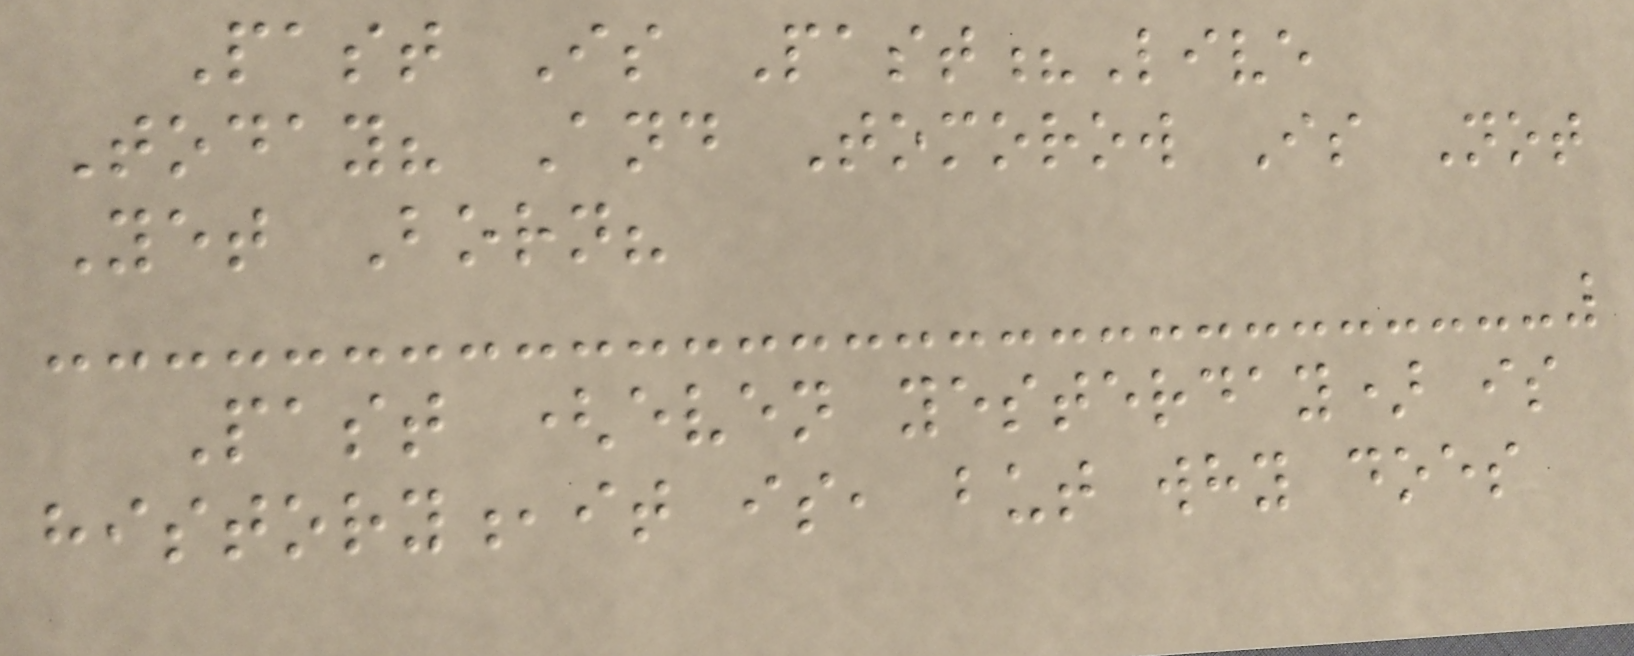Past Is Past?Live
Today? And Tomorow Is Not
Yet Born?
Past (even yesterday) is
history,it is, but why does
